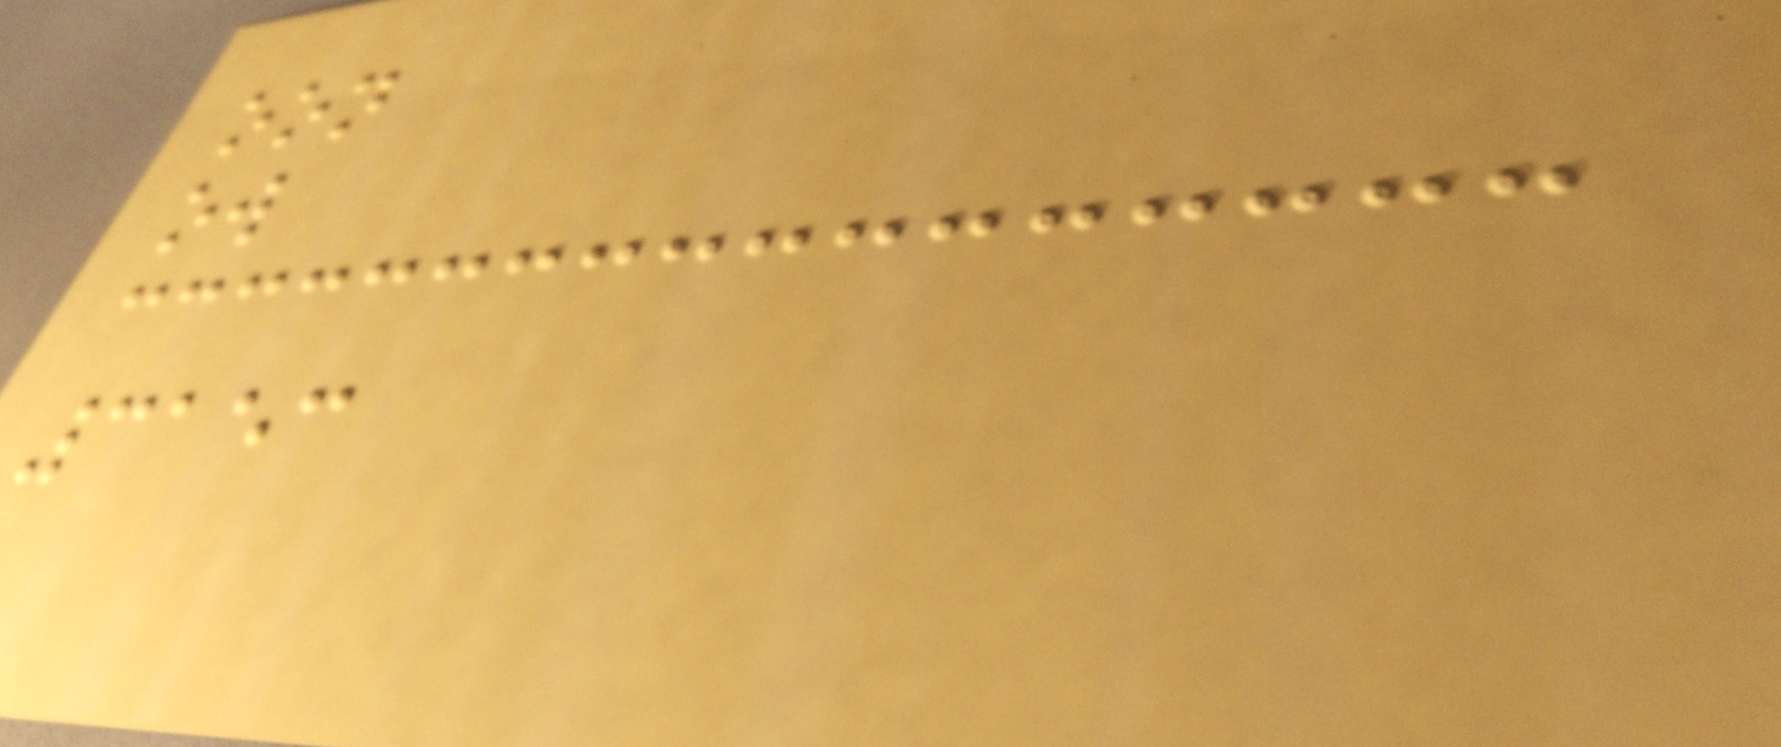oon
ow
3153
